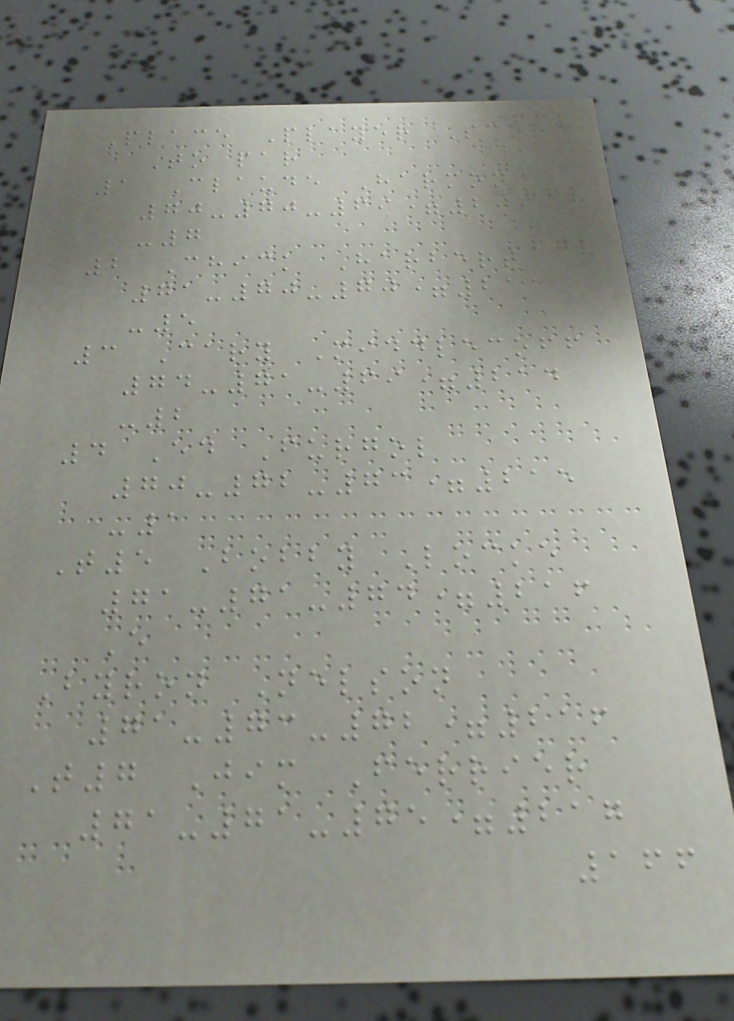Place Player Score
To par
1 Claude Harmon
70-70-69=209
-7
2 Chick Harbert
71-70-70=211
-5
3 Cary Middlecoff
74-71-69=214
-2
4 Ed Furgol
70-72-73=215
-1
T5 Bobby Locke
71-71-74=216
E
Byron Nelson
71-73-72=216
T7 Jim Ferrier
71-71-75=217
166
